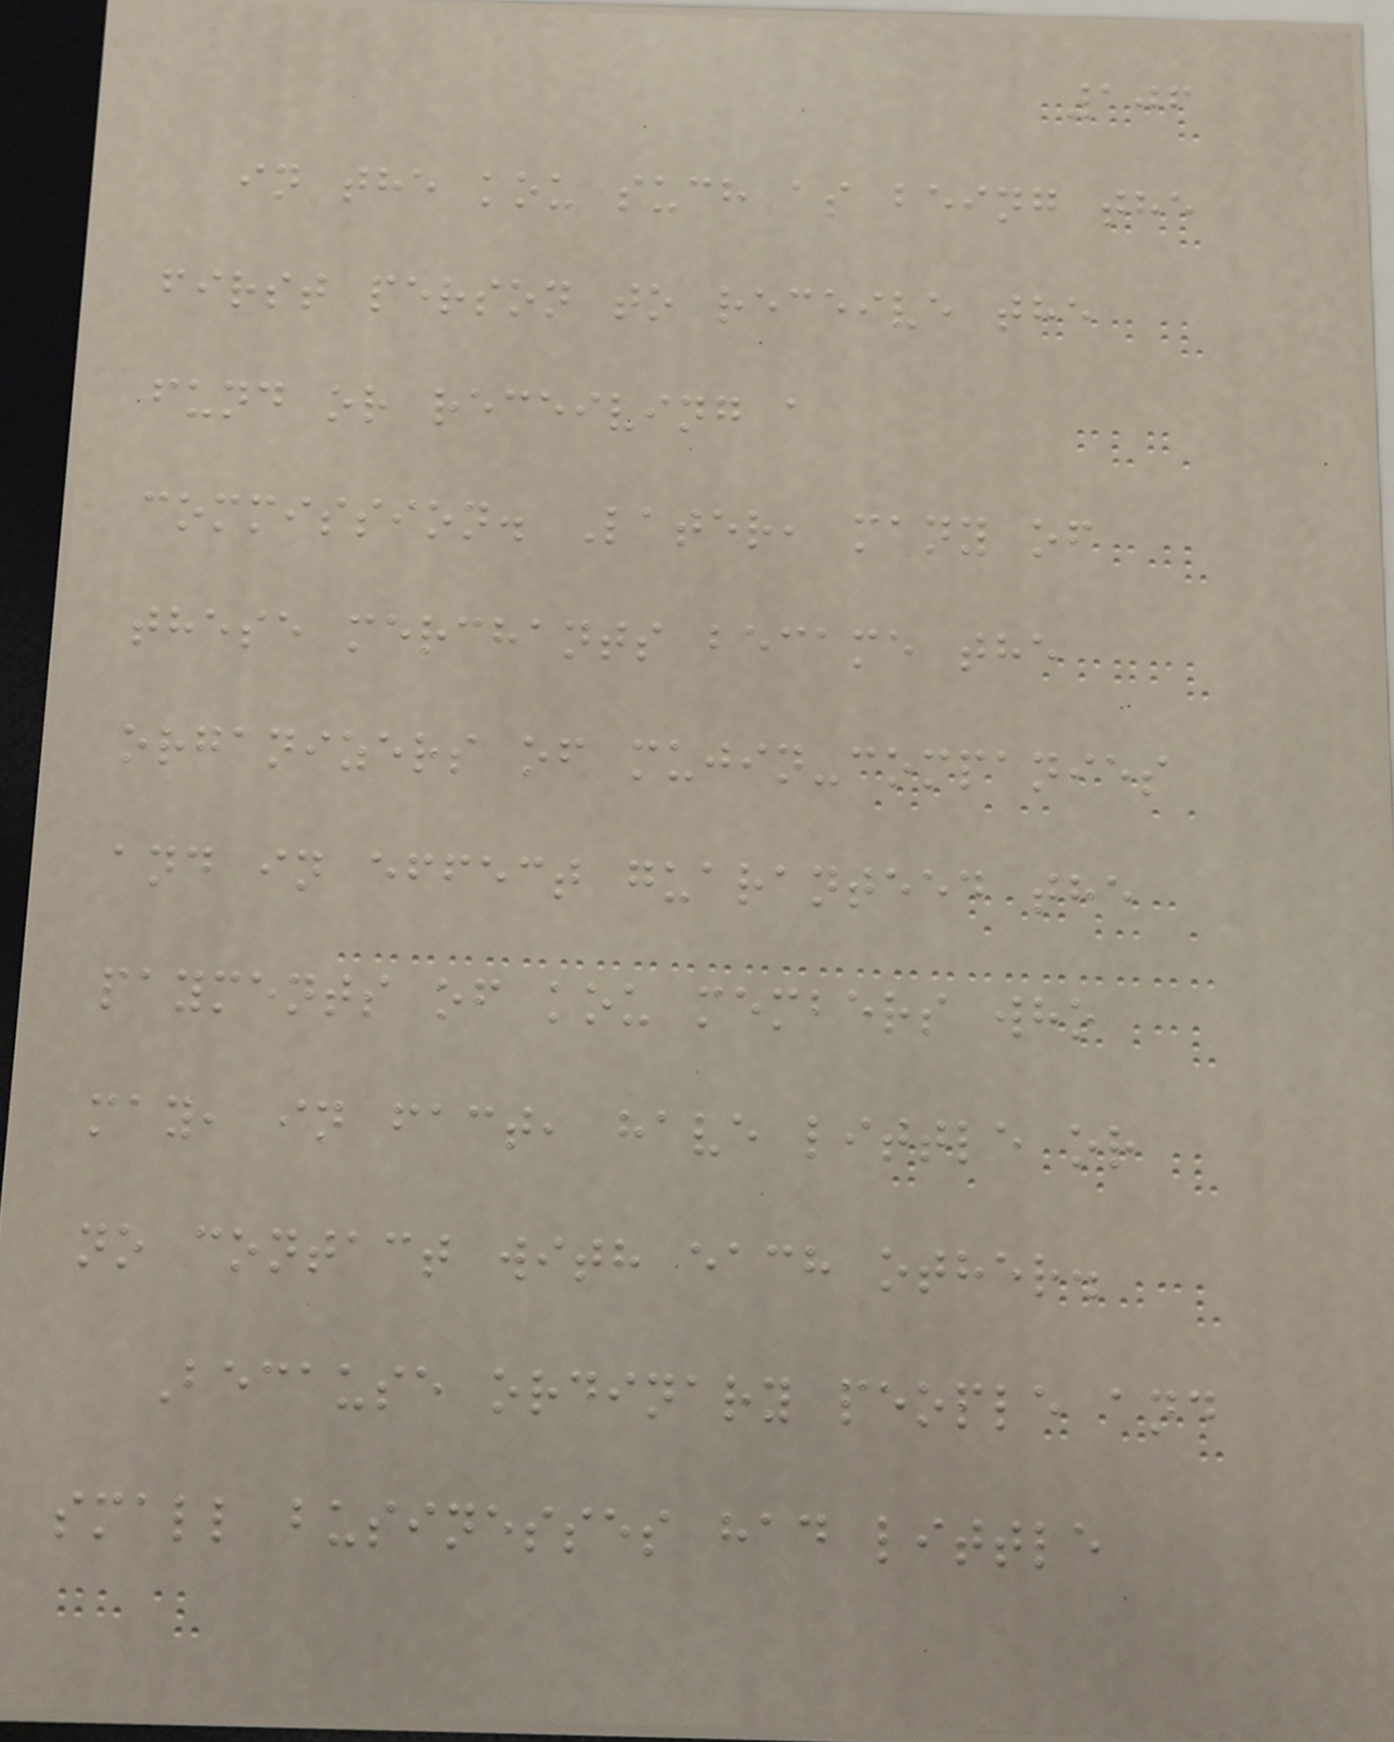106
in the kou such as being the
first person to receive the
fund or receiving a
commission. Later, many of
these merchants became the
organizers of mujin-companies
and in effect guaranteed the
payments of kou members who
may, in fact, have little or
no contact with each other.
Because ordinary people and
small businesses had little
